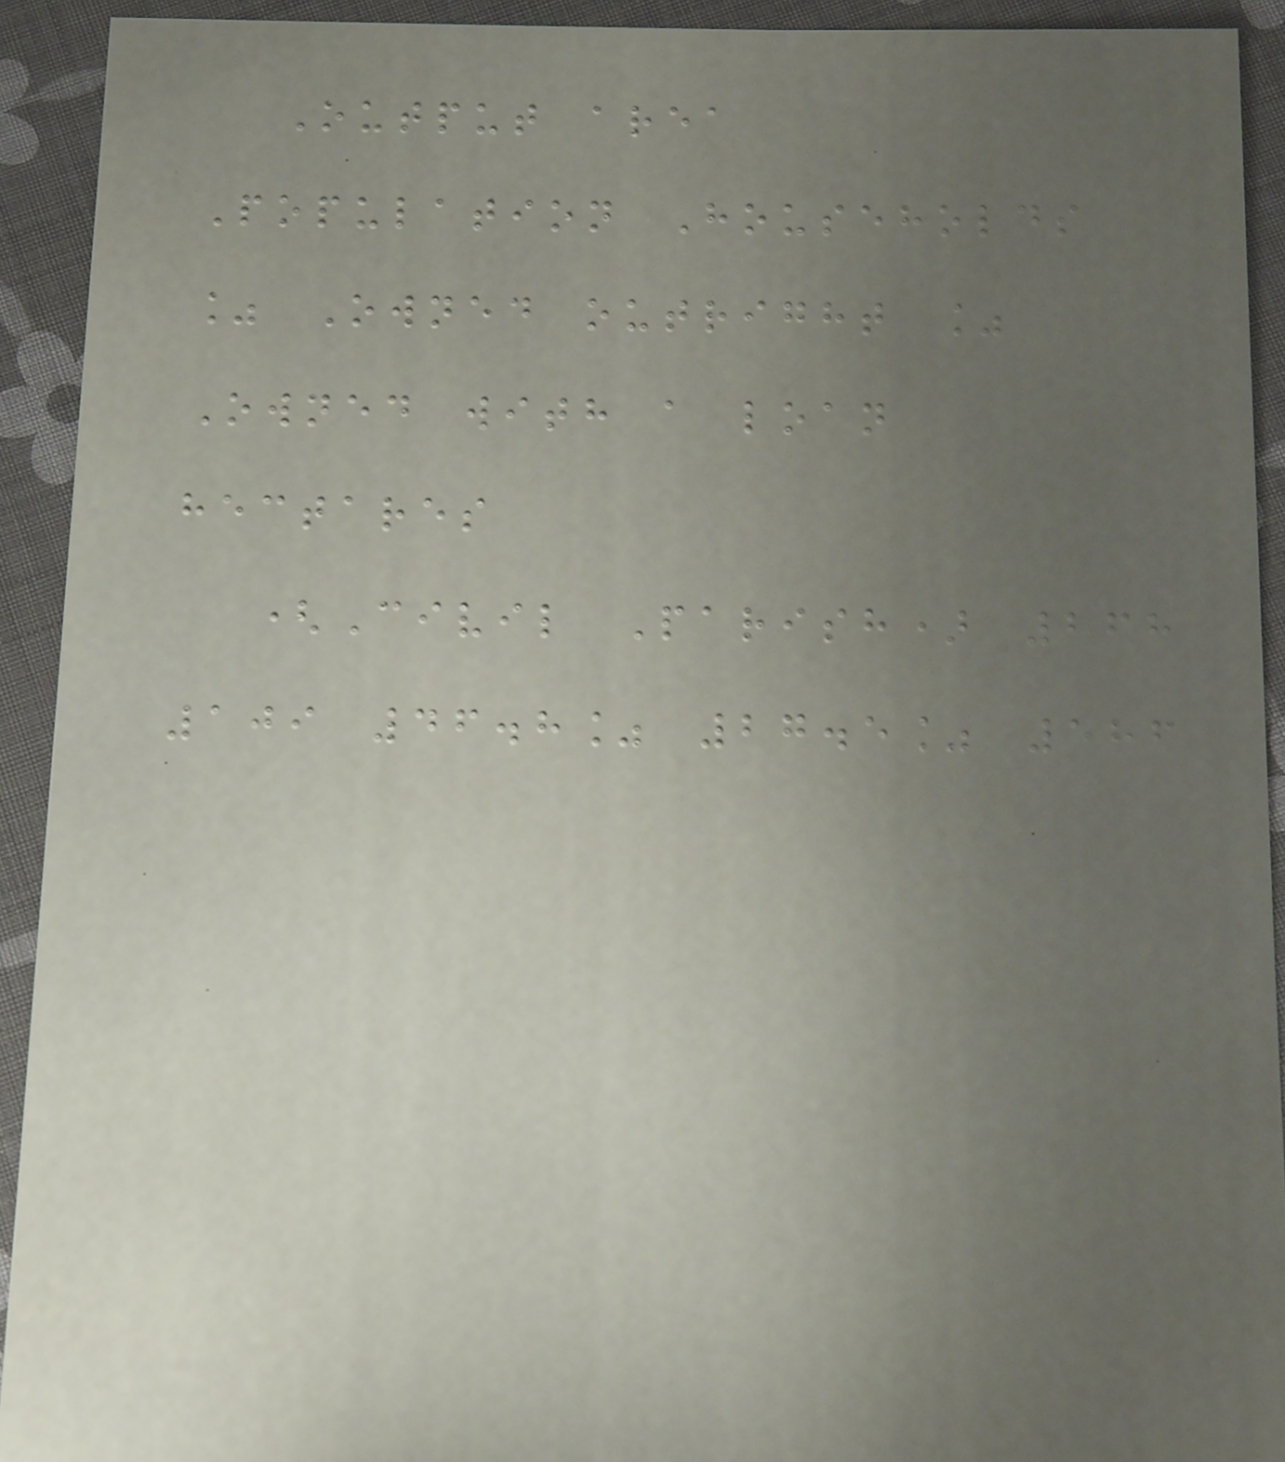Output area
Population Households
% Owned outright %
Owned with a loan
hectares
(Civil Parish) 268
109 46.8% 27.5% 586
